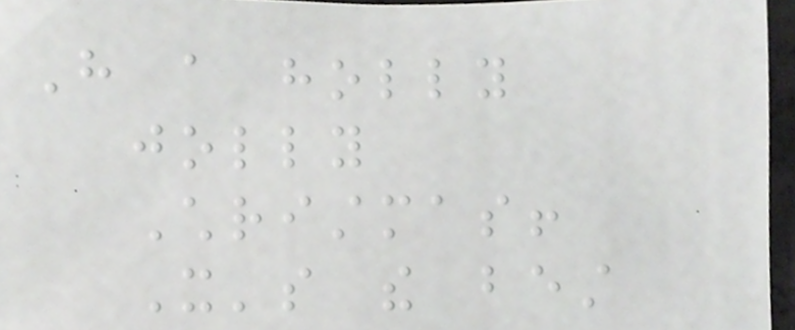Have a holly
jolly
Christmas!
It's the best
